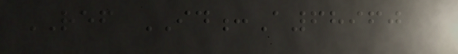REF ID:A68960
